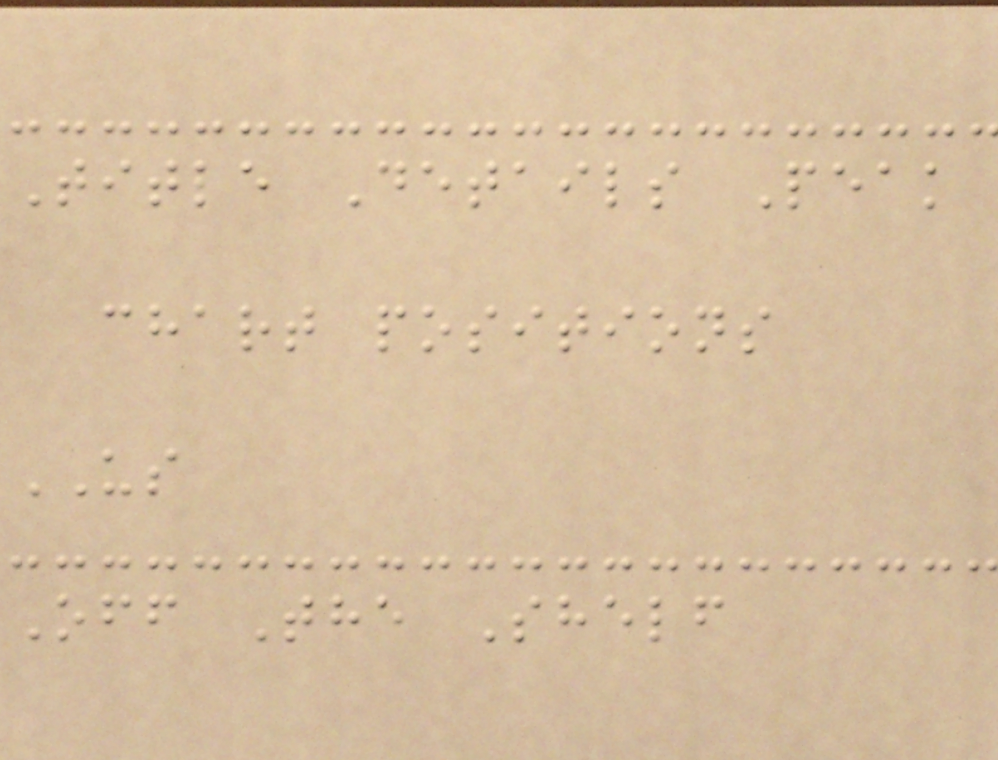Title Details Peak
chart positions
US
Off The Shelf
